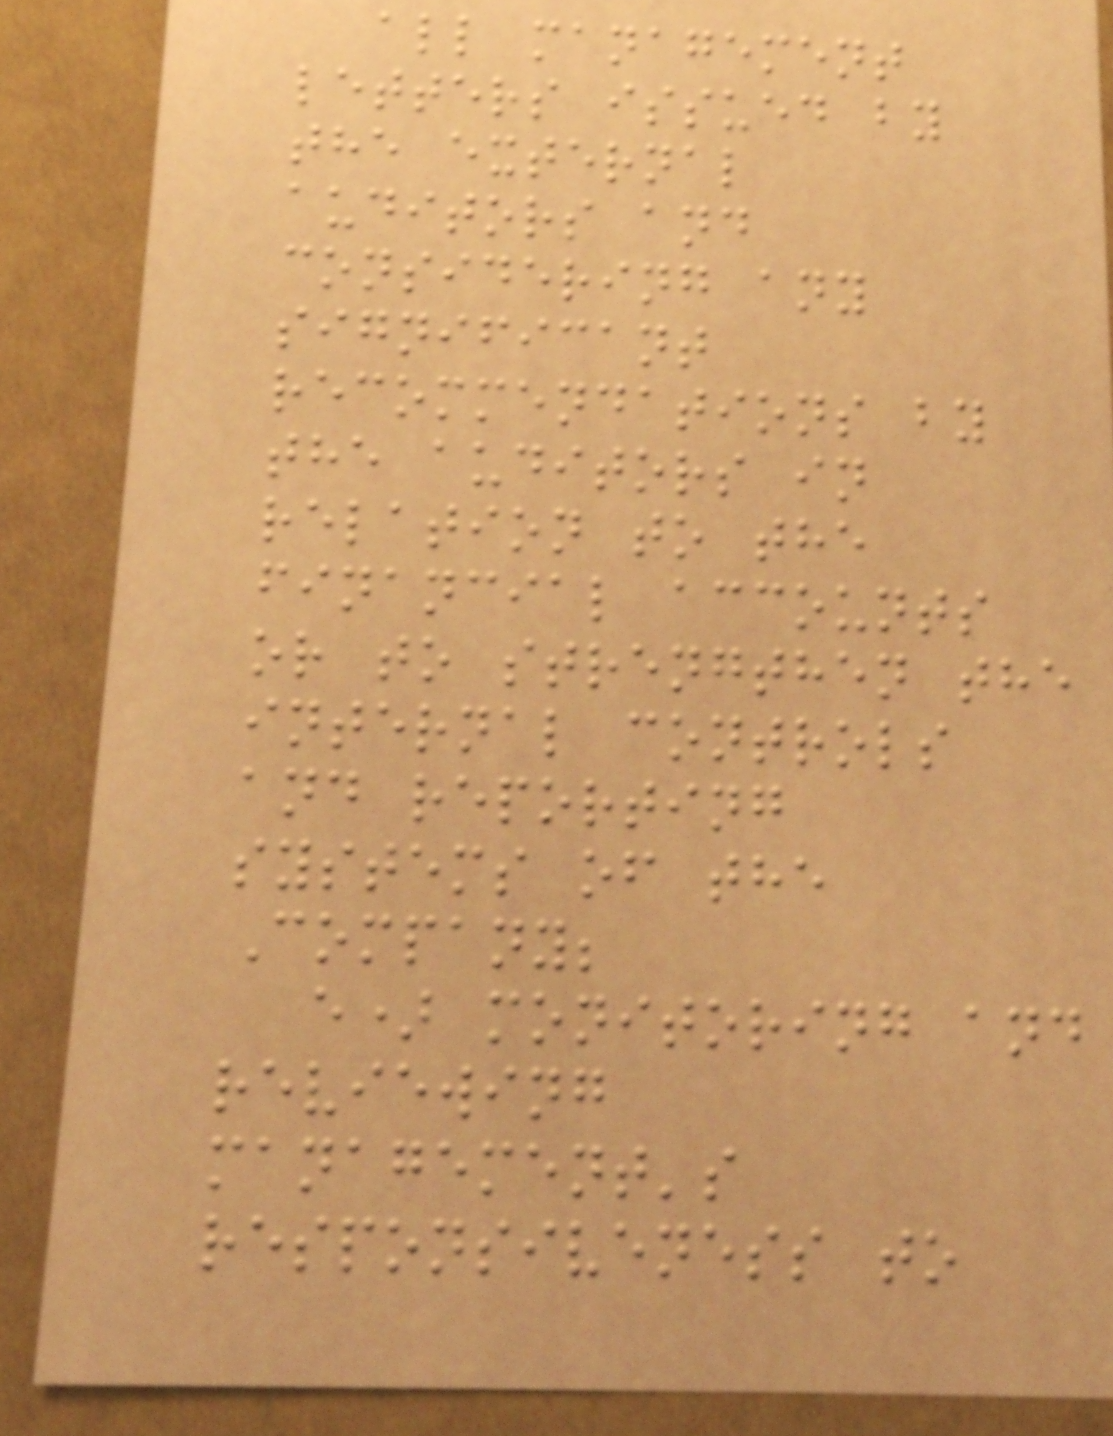all management
letters issued by
the external
auditors and
considering any
significant
recommendations by
the auditors in
relation to the
financial accounts
or to strengthen the
internal controls
and reporting
systems of the
Company;
e) monitoring and
reviewing
management's
responsiveness to
